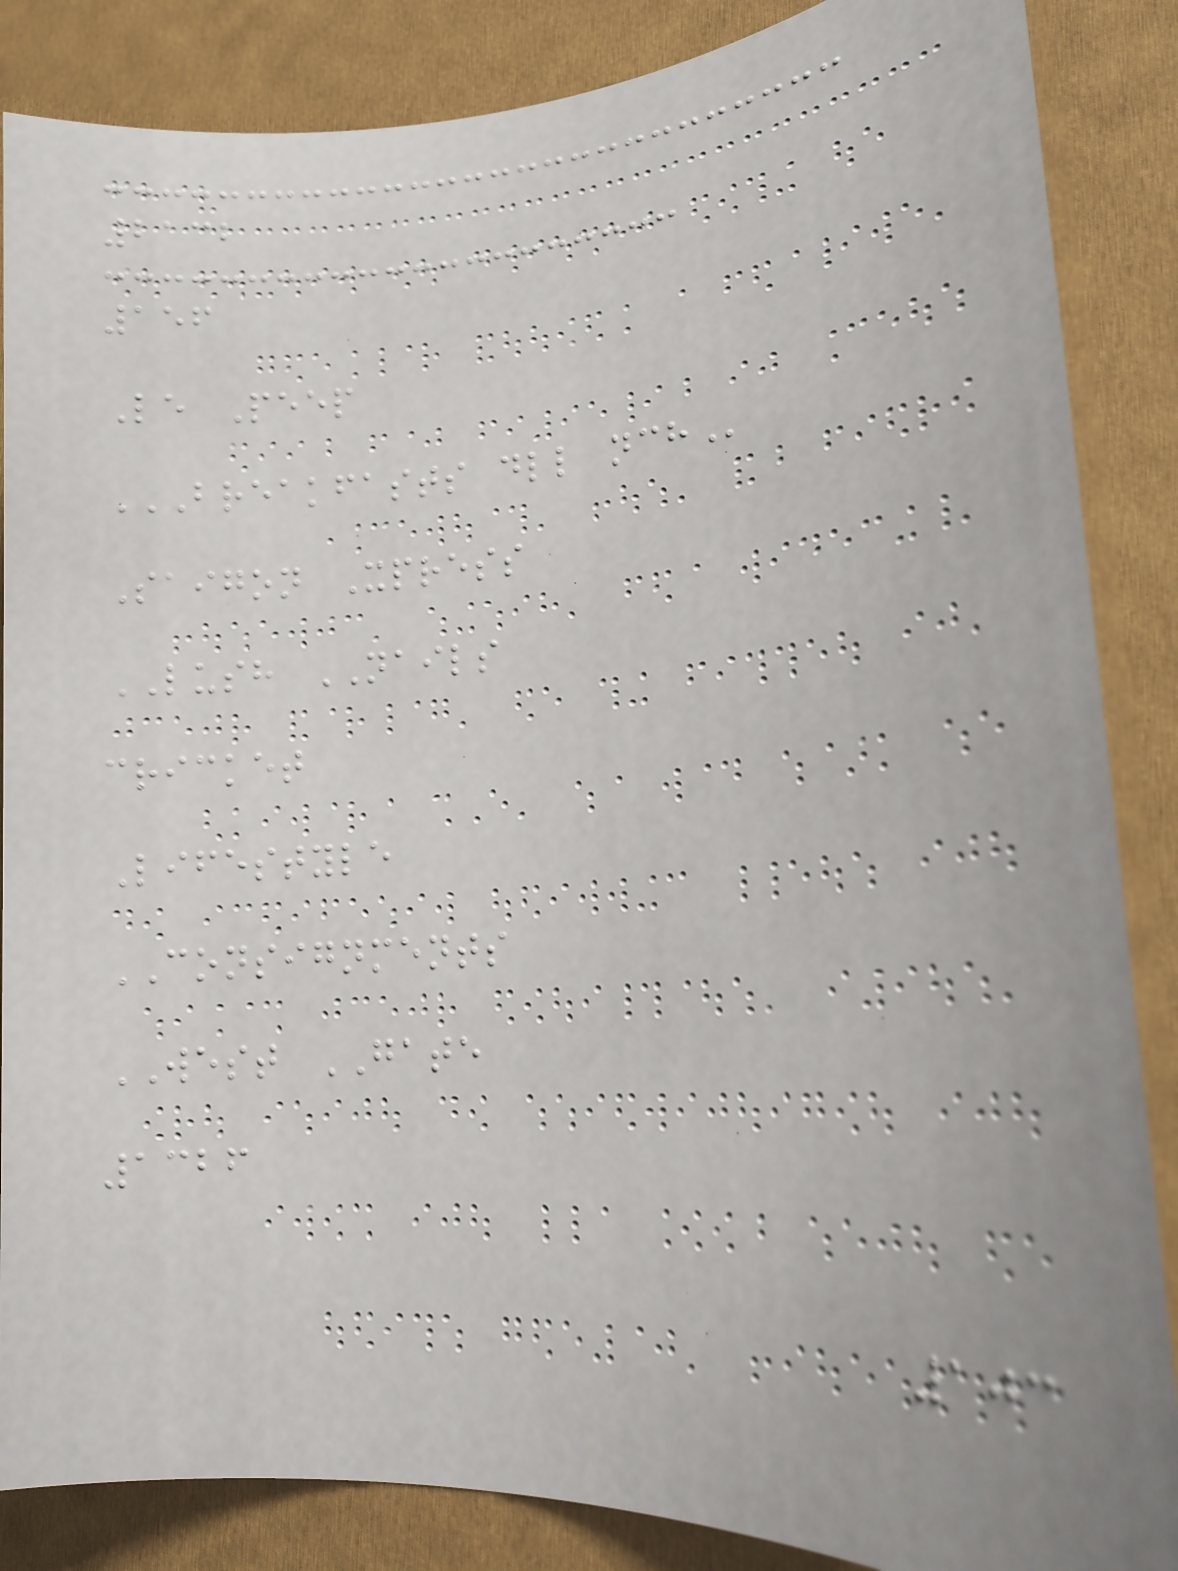2132
156
Le Peep
BREAKFASTS DLL NCH
Saigon Xpress
LUSH NAILS
cricket
Lifestyle
CONSIGNMENTS
WEST GATE
1326
103
